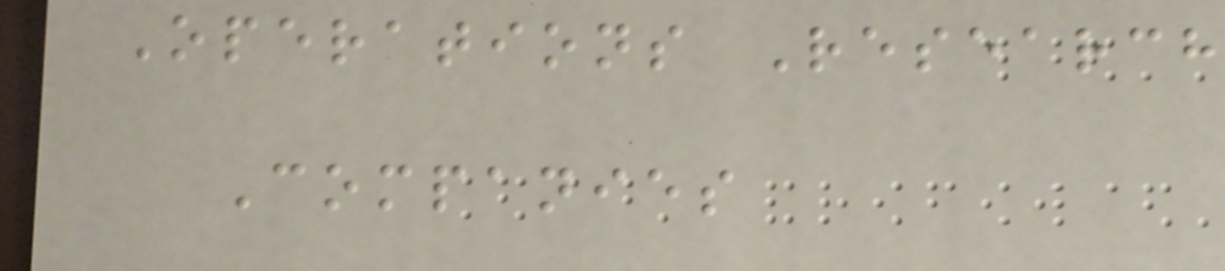Operations Research
Companies
